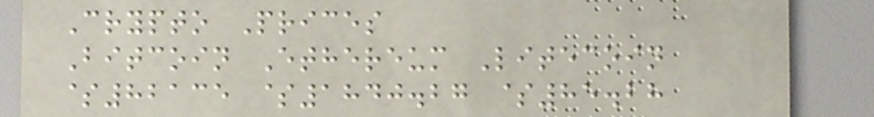Crypto Prices
Bitcoin Ethereum Litecoin
$82135 $1840.27 $85.28
